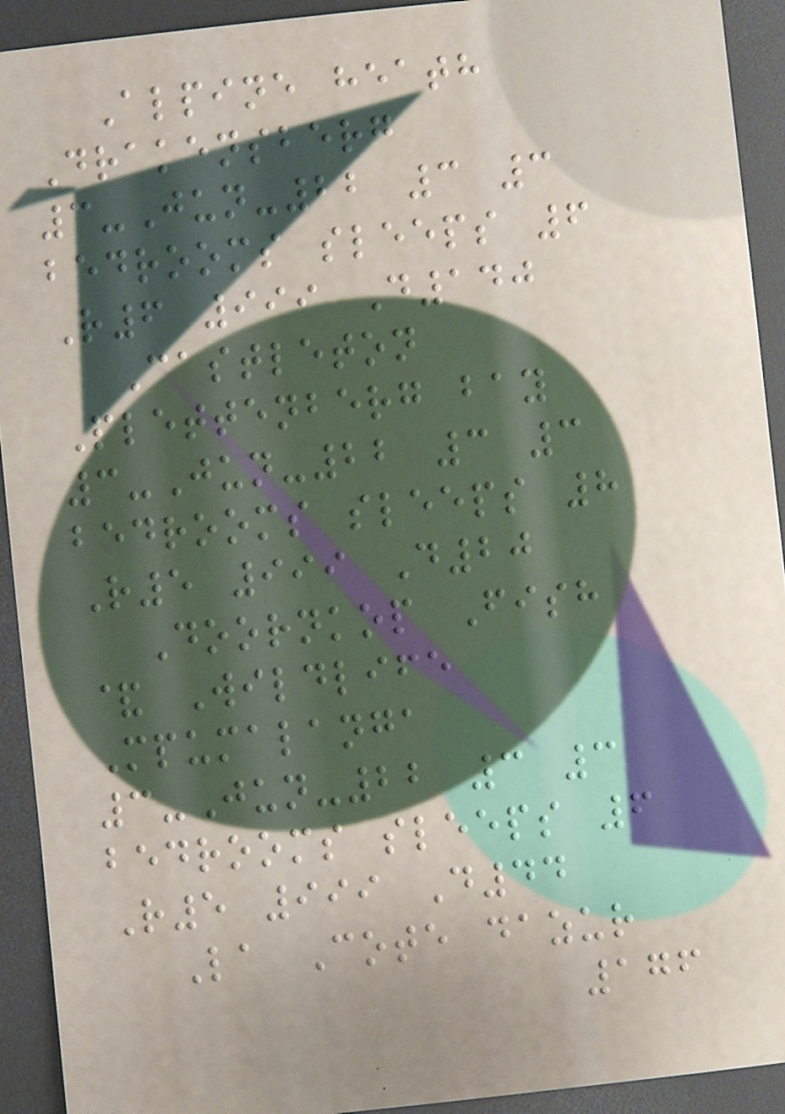Alpine heath
Drakensberg
3-Jun-22 3 3
bedrooms sleeps 6
R6 999 D140
Castleton
Plettenberg bay
3-Jun-22 3 3
bedrooms sleeps 8
R5 999 D20
Doornkop Fish
& Wildlife
Mpumalanga
3-Jun-22 3 3
bedrooms sleeps 6
R5 999 D44
La Cote dazur
176
